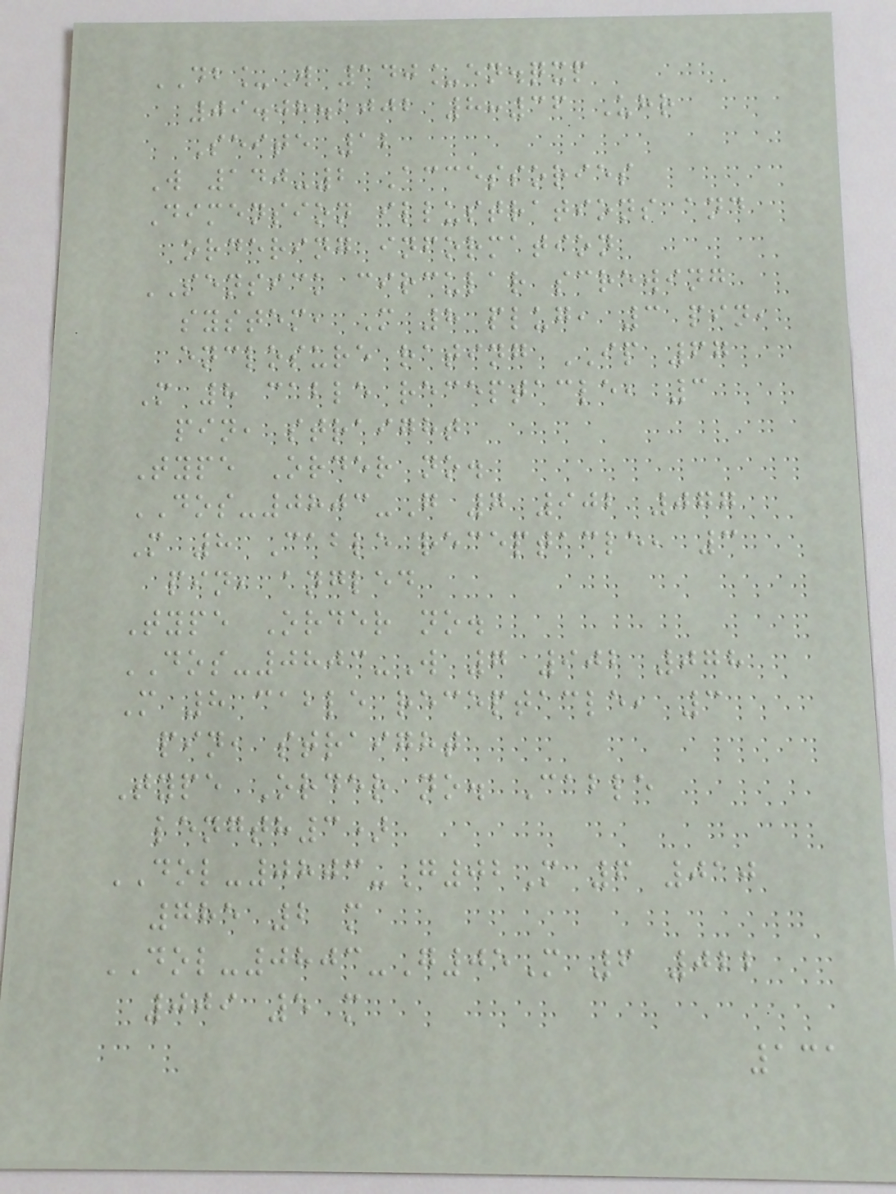DB_W 140_en.qxp
09.08.2002 8:36 Uhr
Seite 12
W 140-2 Accessories
Dimension illustrations and
ordering information
SENSICK circular screwing
system, M 8 plug, 3 pin,
enclosure rating IP 67
M 8 cable receptacle, 3
pin, straight
Type Order no.
DOS-0803-G 7 902 077
M 8 Cable receptacle, 3
pin, angled
Type Order no.
DOS-0803-W 7 902 078
M 8 cable receptacle, 3
pin, straight
Type Order no. Cable
length3)
DOL-0803-G02M 6 010
785 2 m
DOL-0803-G05M 6 022
009 5 m
131
